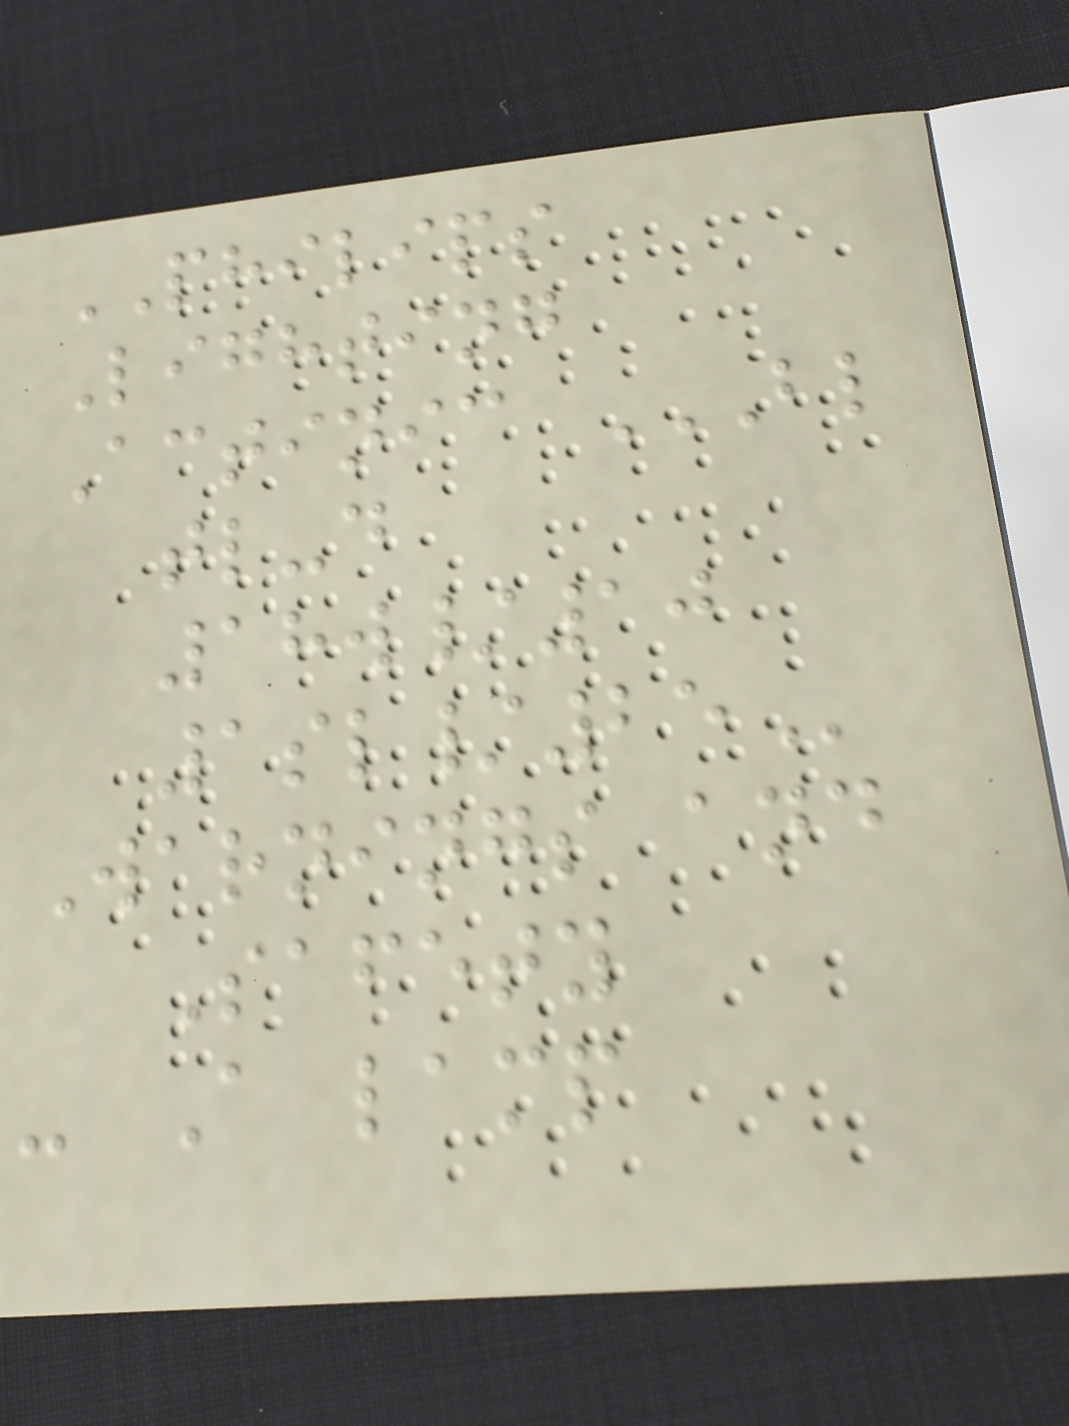PHILIPS
Lighting
Actinic BL
TL-D
18W/10
1SL/25
Warnings and
Safety
- A lamp
